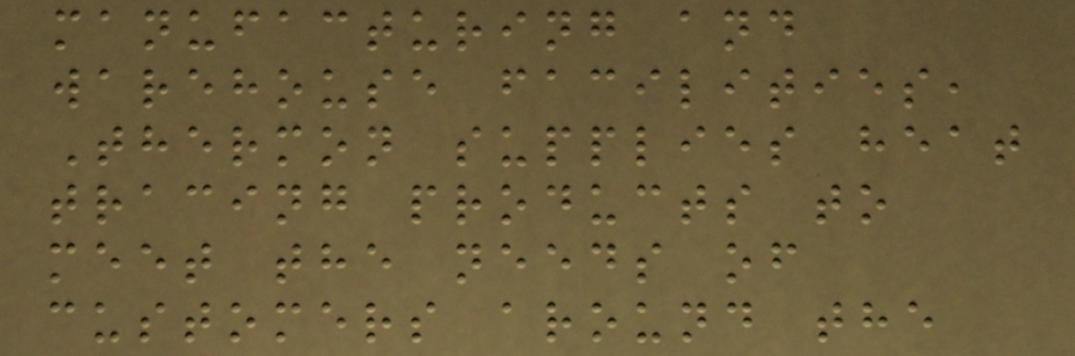manufacturing and
warehouse facilities,
Thermon supplies heat
tracing products to
meet the needs of
customers around the
